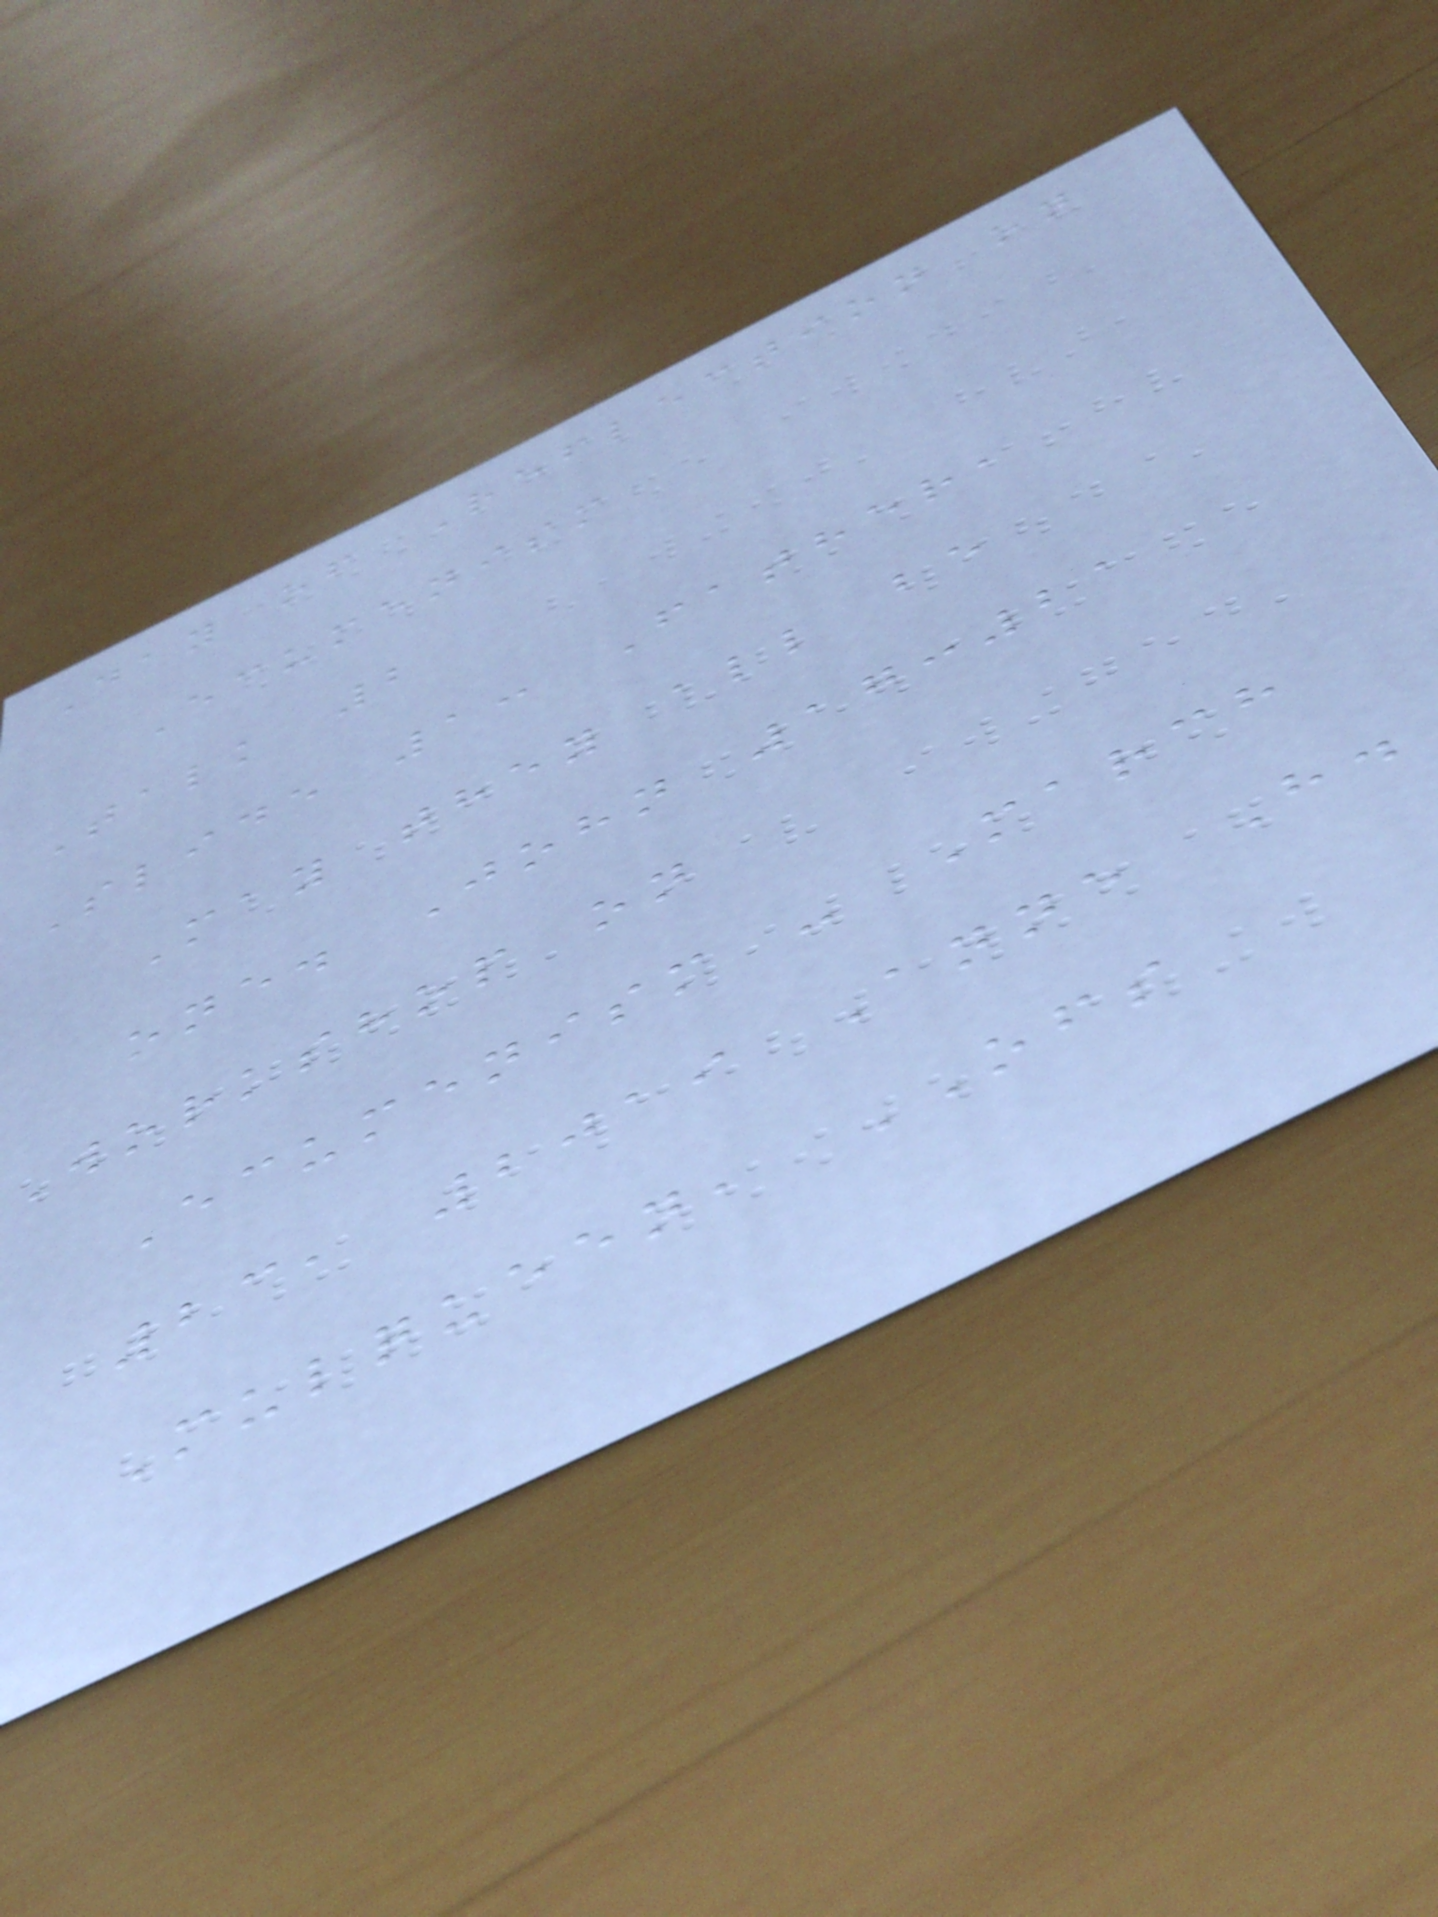Day of Reflection on
Ecumenism
Talk 2
Slide 1: Father,
May they all be
one. John 17:21
Workshop on
Ecumenism - March
23, 2019 Anne H.
Mulqueen, OFS
